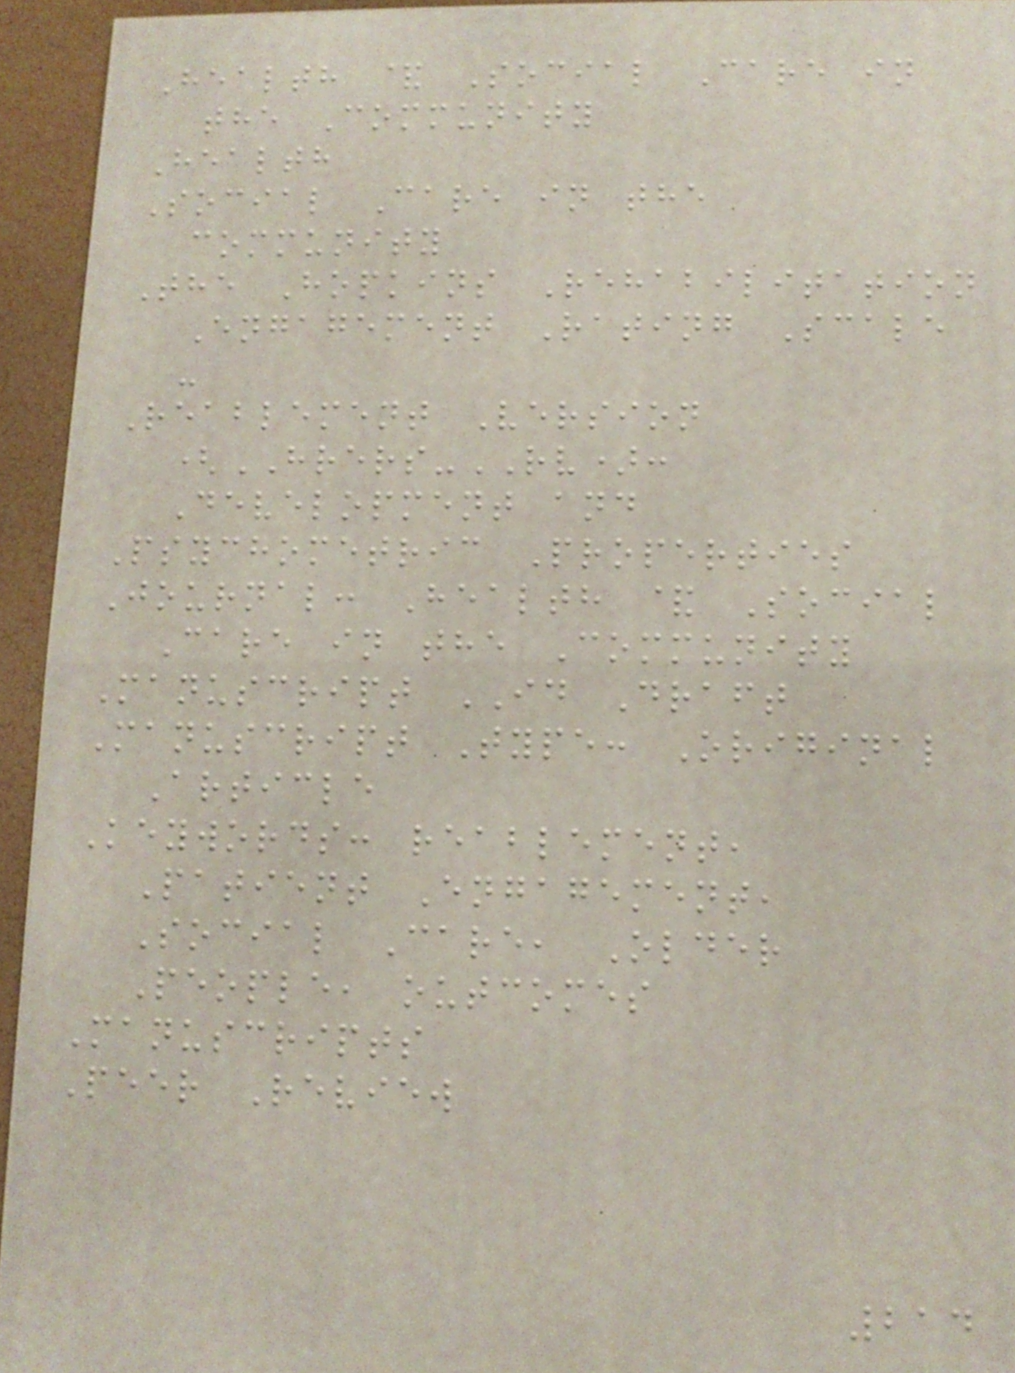Health & Social Care in
the Community
Health
Social Care in the
community
The Hopkins Rehabilitation
Engagement Rating Scale
-
Reablement Version
(HRERS-RV):
Development and
Psychometric Properties
Journal: Health & Social
Care in the Community
Manuscript ID Draft
Manuscript Type: Original
Article
Keywords: reablement,
Patient Engagement,
Social Care, Older
People, outcomes
Manuscripts
Peer Review
214
